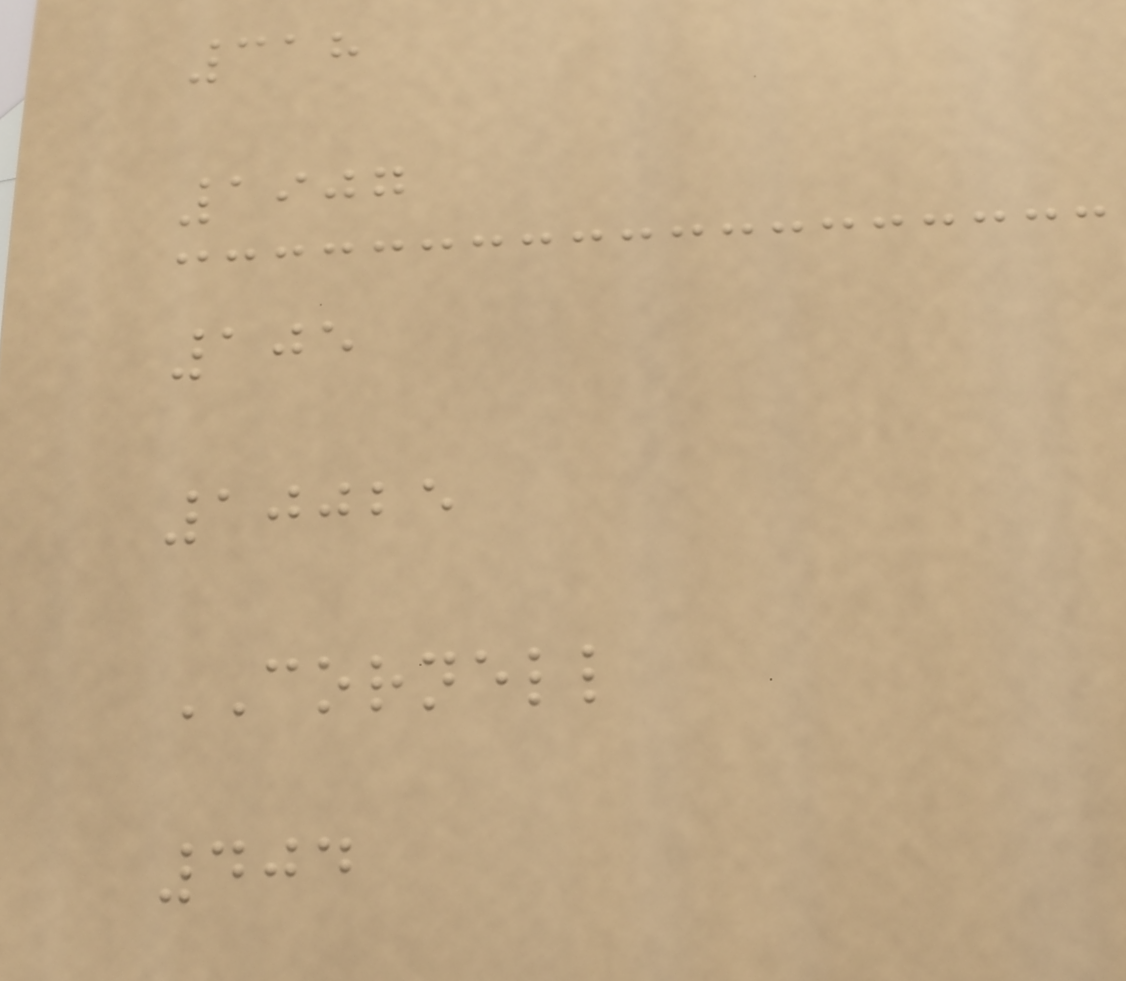318
1907
105
10025
CORNELL
404
